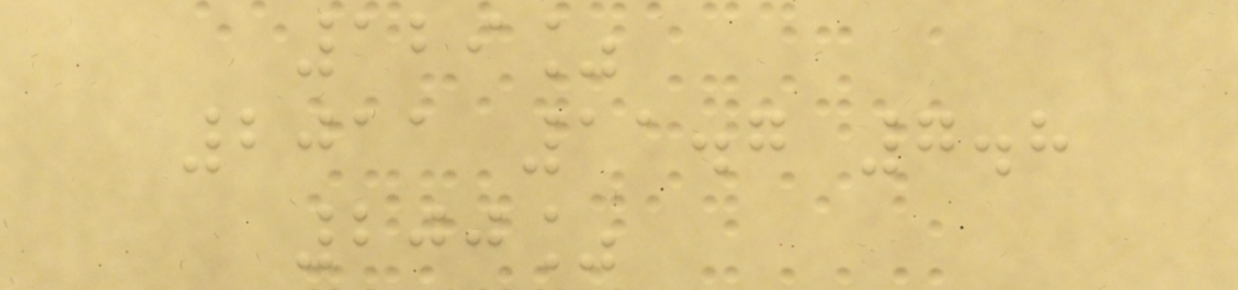129%
2011 11.7 7.8
200%
